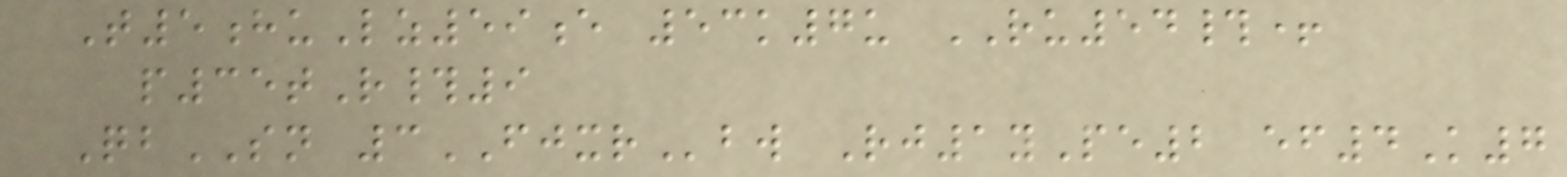T5huLz59e 53k7u RU54#+
p35tR#9
QbSN 3FJXRbw Rj1yPe2 ef4K7
